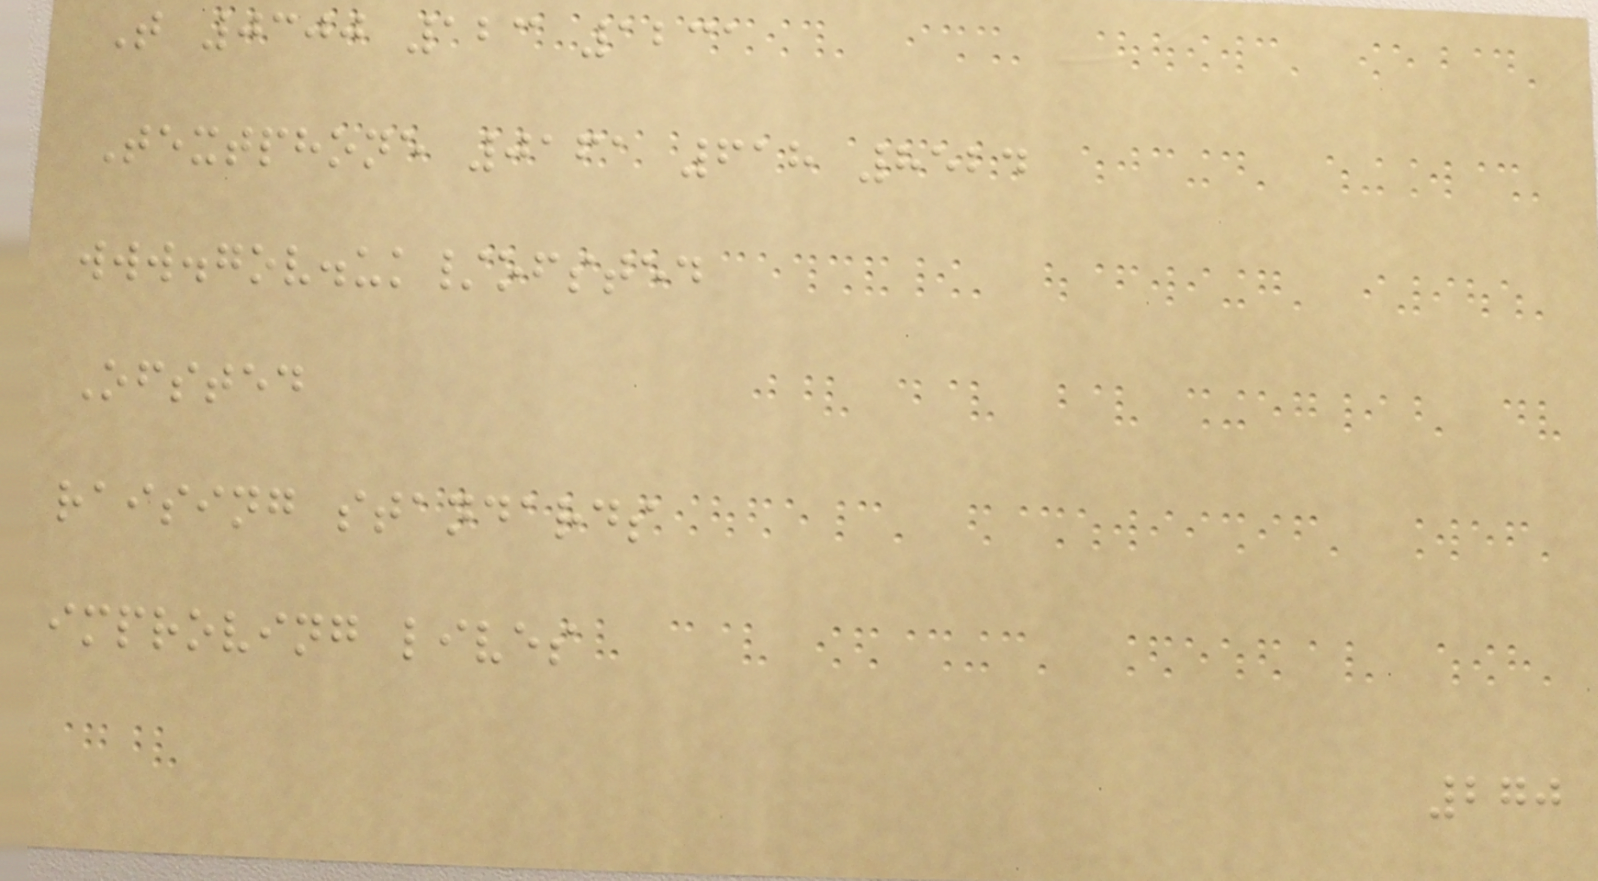T 0300 123 1231
Textphone 0161 618 8524
www.gov.uk/ofsted
Ofsted
raising standards
improving lives
270
